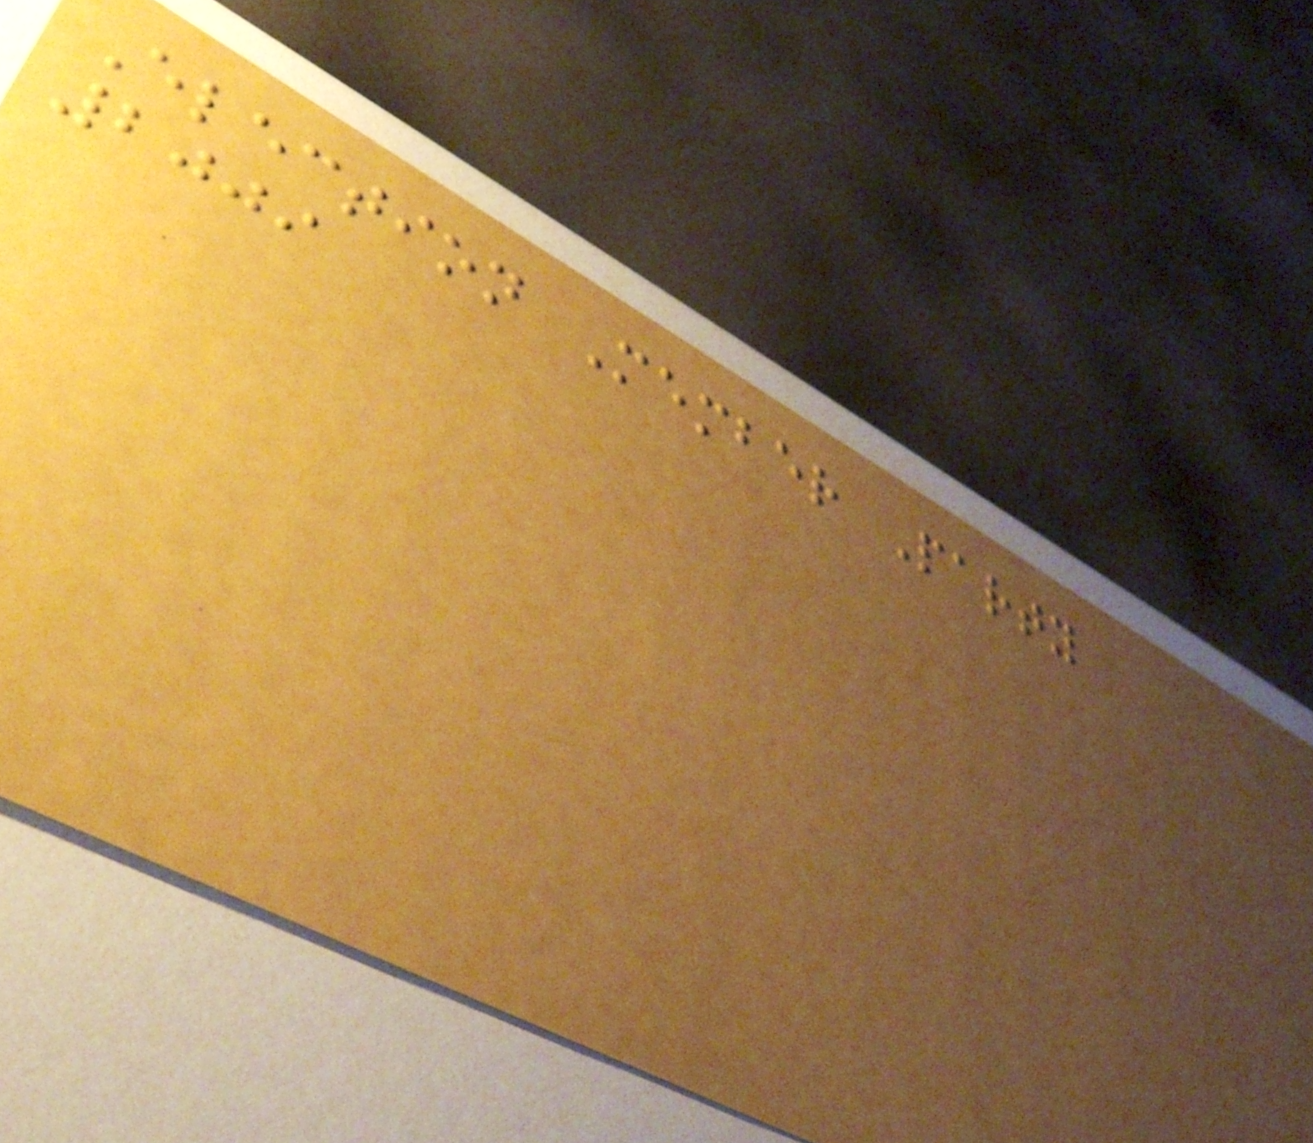Election Member Party
2009
